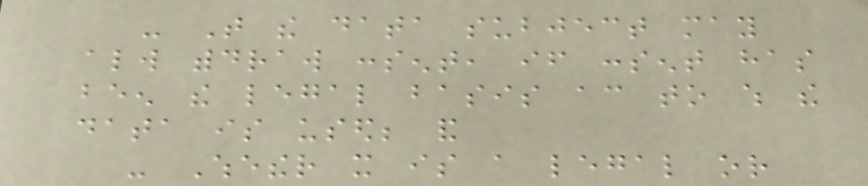- That the data subject may
always withdraw consent, if consent has
been the legal basis according to which the
data is used; and
- Whether it is a legal or
